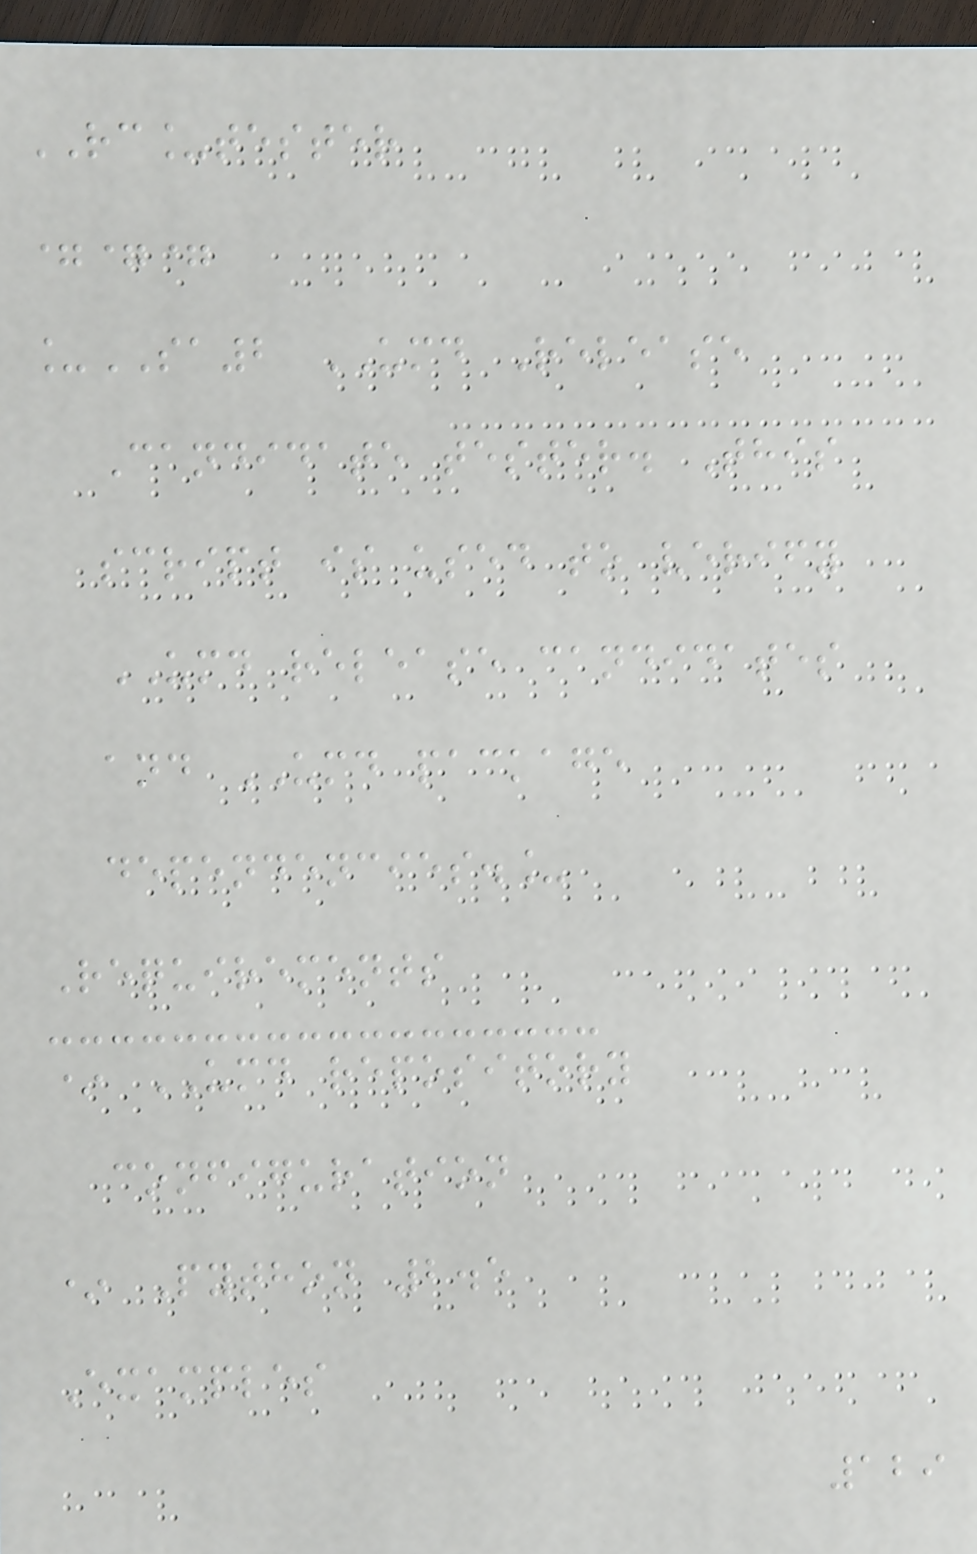RC_tester
===
_SA2 UMD Release
Candidate tester. This
script is used to verify
UMD release candidates
and UMD package
dependencies._
Requirements
* UMD repository
configuration
* Python 2.5
Examples
129
